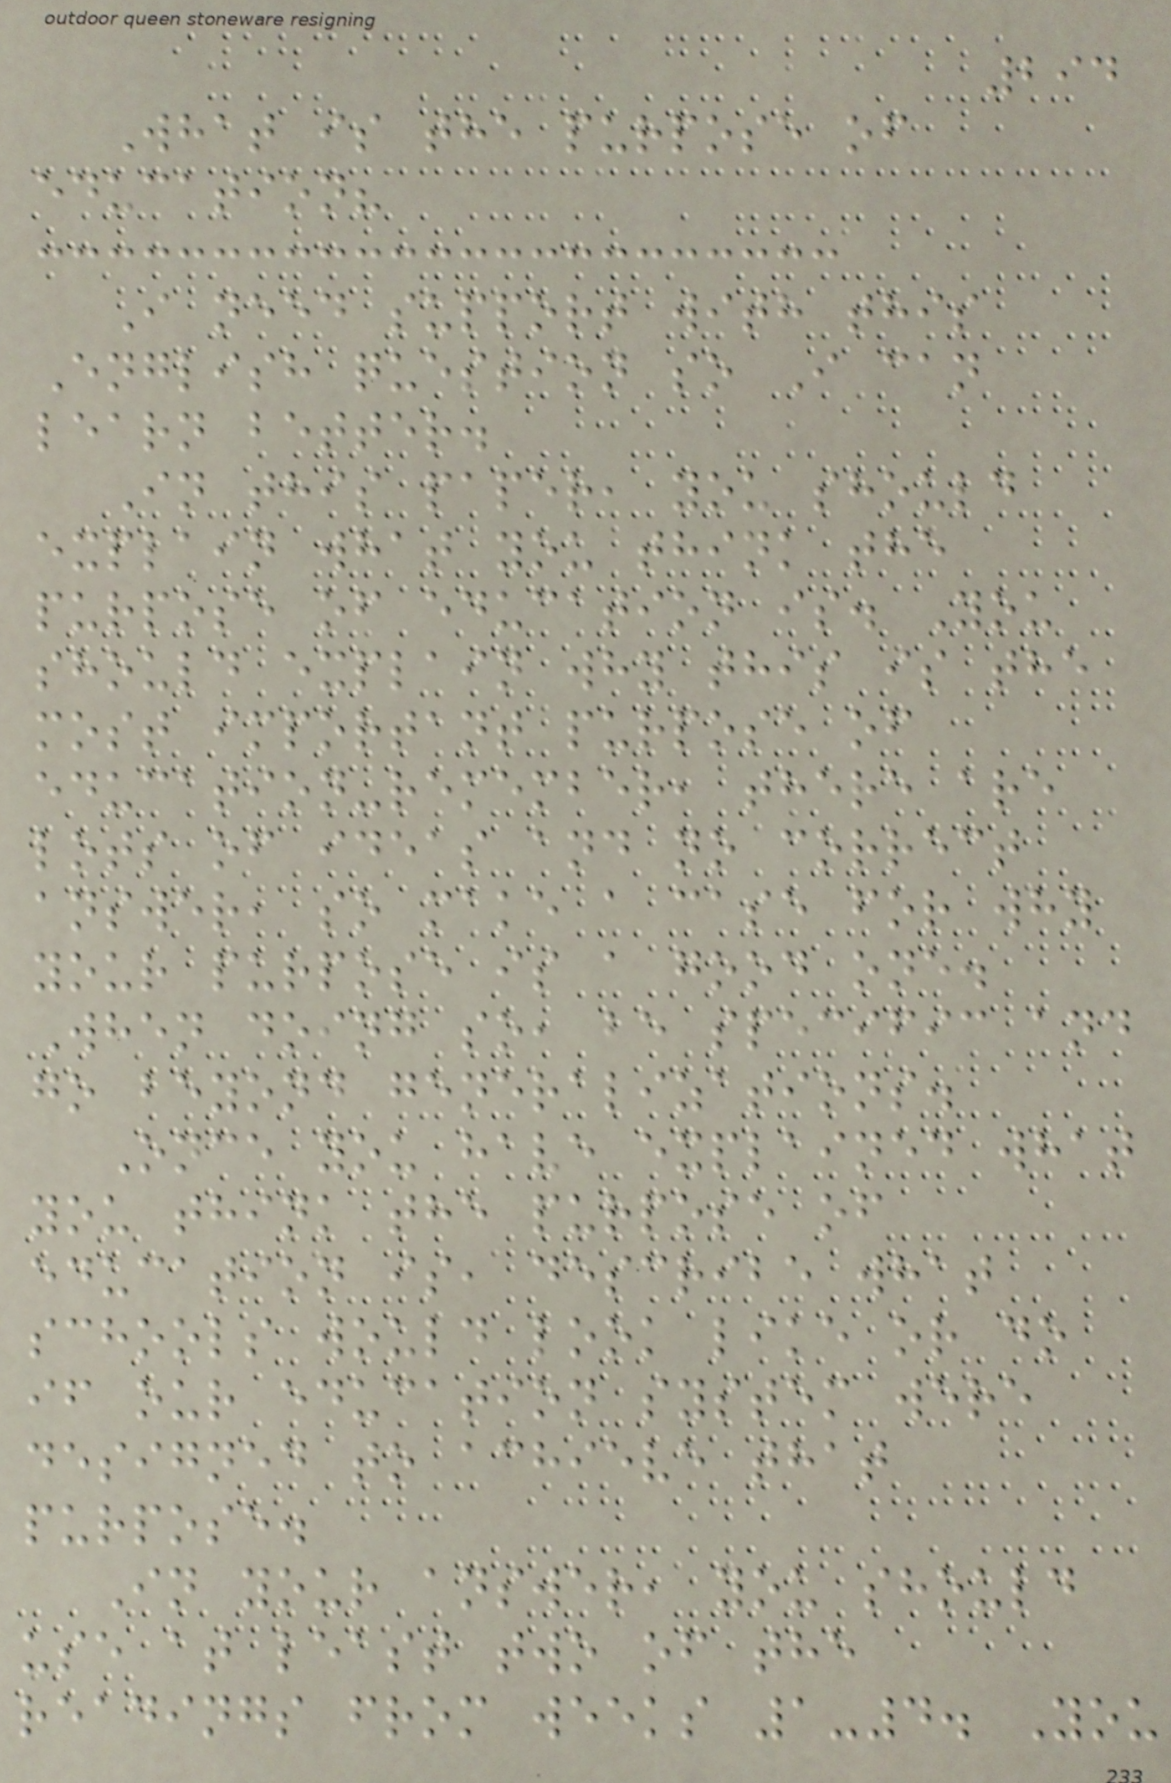294
What is the purpose of
education?
I need support with this
English question so I can
learn better.
In this paper, you should
explain what you think the
purpose of education is. You
should explain why this is the
most important purpose of
education-remember, there are
lots of ideas and no correct
answer, so make a case for why
your purpose is a good one.
When doing so, be specific and
go beyond generalizations.
Once you have explained what
you think the purpose of
education is, describe what
schools would look like or do
if our education system were
designed to achieve that
purpose.
In your answer, you should
use at least two of the
readings from weeks 1-4. You
